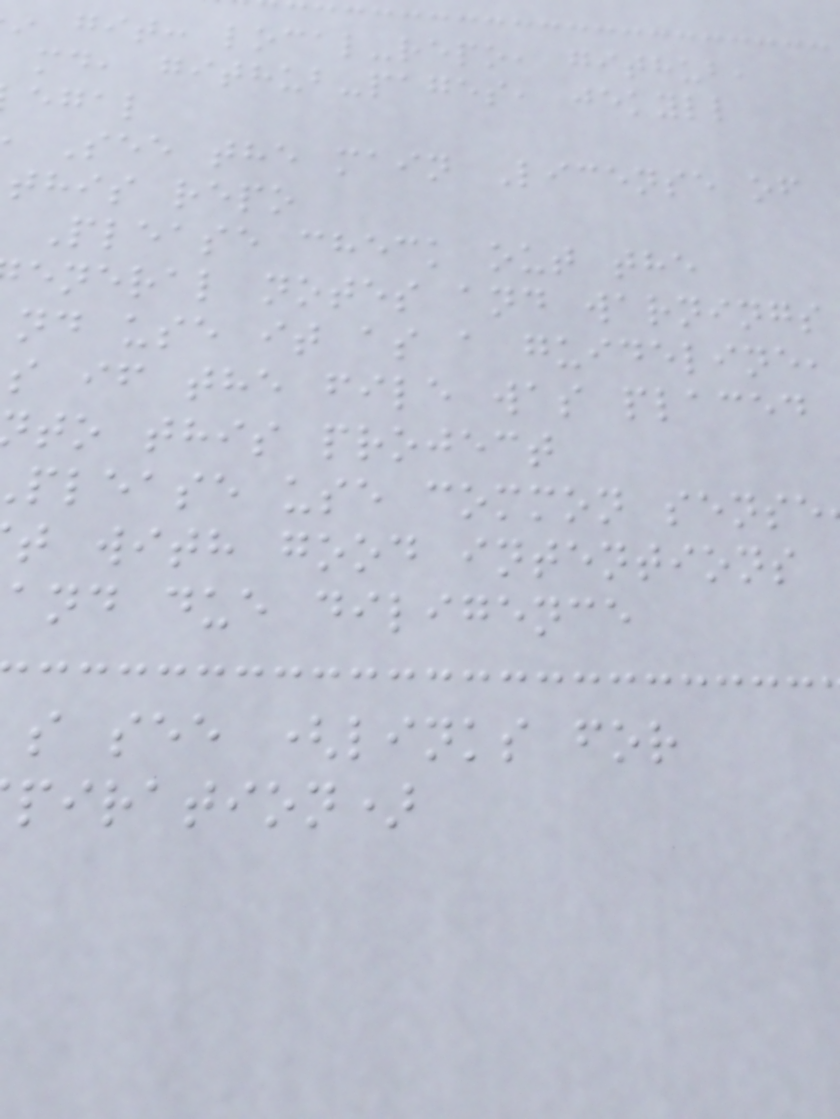git: local-repo, github,
md, github-pages, jekyll
egal
See the main License of
this repo
Please check out the
eneral notes and warnings
nd use it as a guideline,
s if the file was placed
to this project
please use common sense
t with good intentions
and due diligence
s see (links for
piration)
